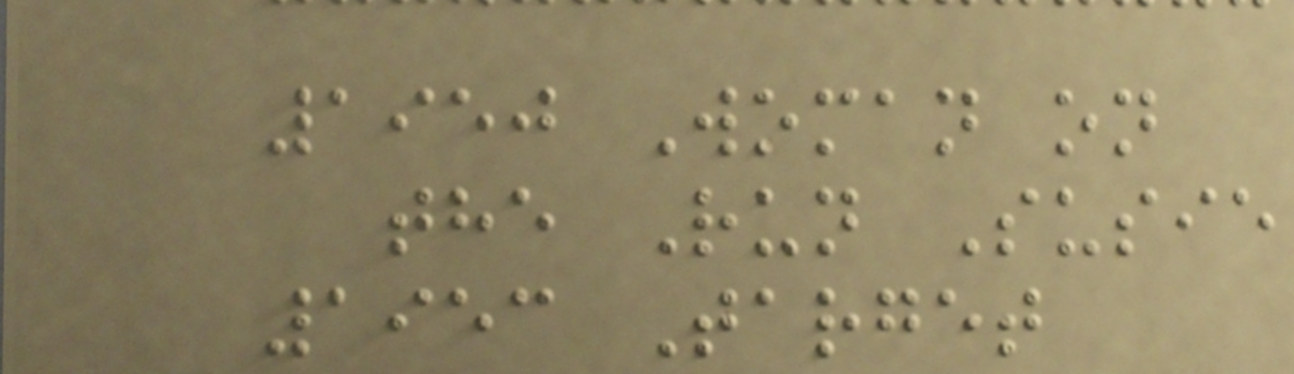1950 Woman on
the Run Susie
1953 Target
